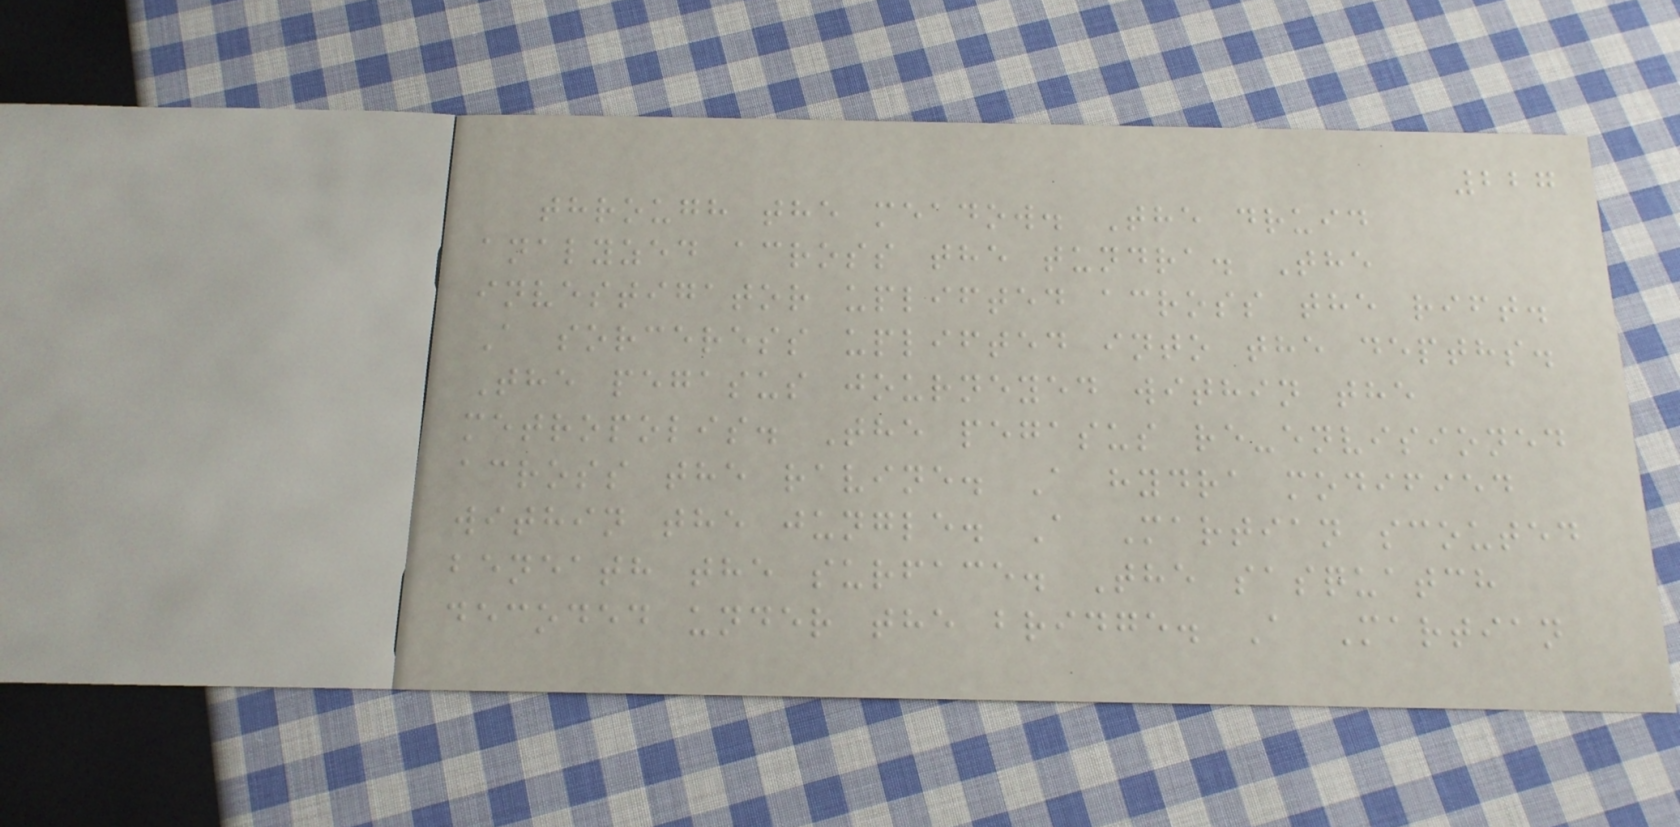227
through the meadow. The druid
analyzed across the tundra. The
investigator uplifted across the rift.
A sorceress uplifted into the depths.
The pegasus journeyed within the
metropolis. The pegasus re-envisioned
across the ravine. A hydra modified
within the jungle. A Martian scouted
beneath the surface. The sasquatch
decoded under the bridge. A Martian
